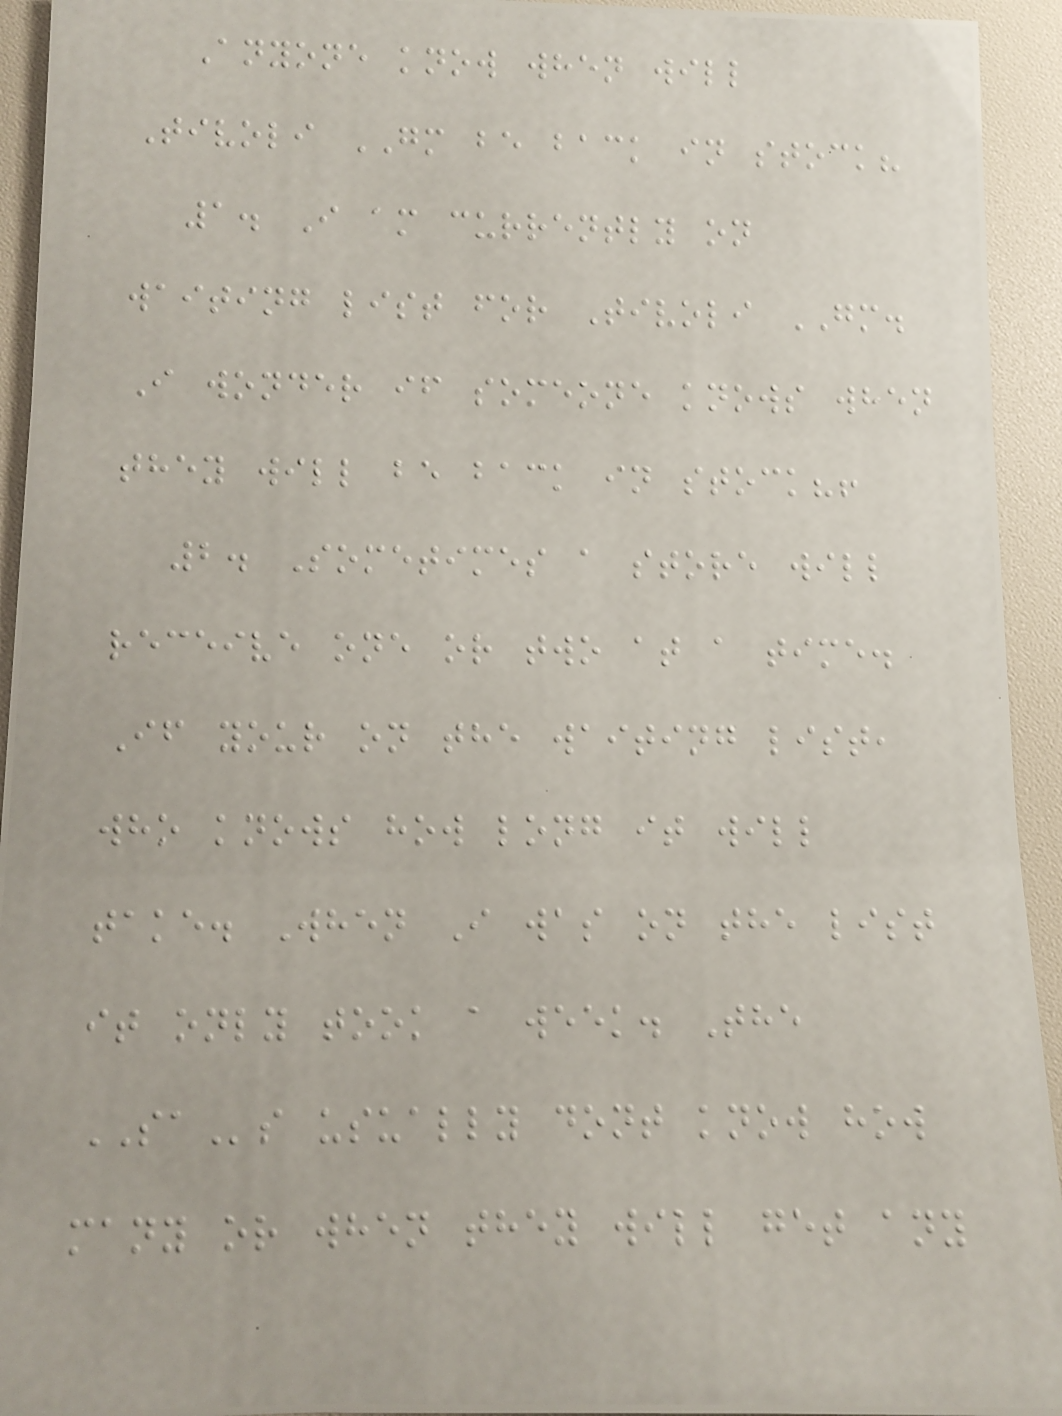Anyone know when will
Tivoli GM be back in stock?
1. I am currently on
waiting list for Tivoli GM.
I wonder if someone knows when
they will be back in stock?!
2. Sometimes a store will
receive one or two at a time.
If your on the waiting list,
who knows how long it will
take. When I was on the list
it only took a week. The
SAs usually dont know how
many or when they will get any
